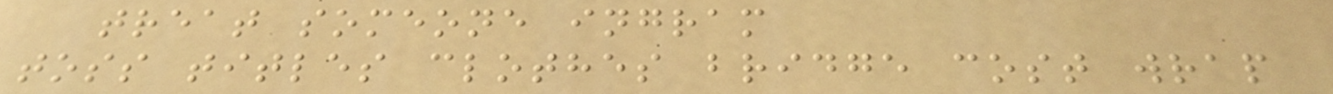treat someone ingram
toss titles clothes bridge cost wrap
